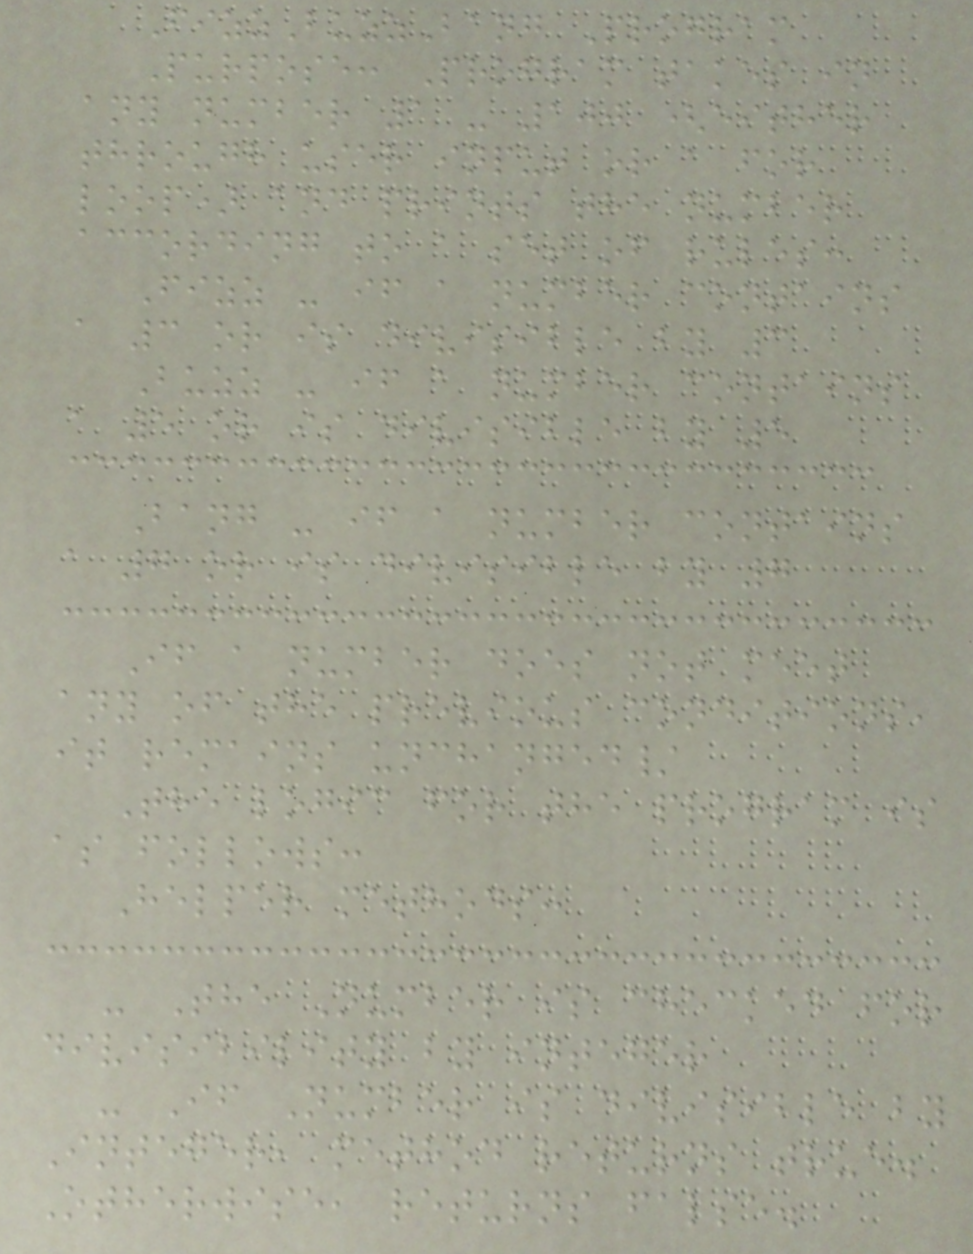FizzBuzzBang Program
Purpose: Program takes in
any number 1 - 100 (either
through user input or a for
loop) and prints the number
according to a set of rules:
Fizz - if a number contains
a 3 or is divisible by 3
Buzz - if a number contains
a 5 or is divisible by 5
Bang - if a number contains
a 7 or is divisible by 7
If a number does not meet
any of the previous conditions,
it remains unchanged/
The logic for the program is
as follows:
Helper methods:
- The Number is checked for
divisibility by integer
- If Number is divisible by
Integer, method returns true.
Otherwise, returns false.
